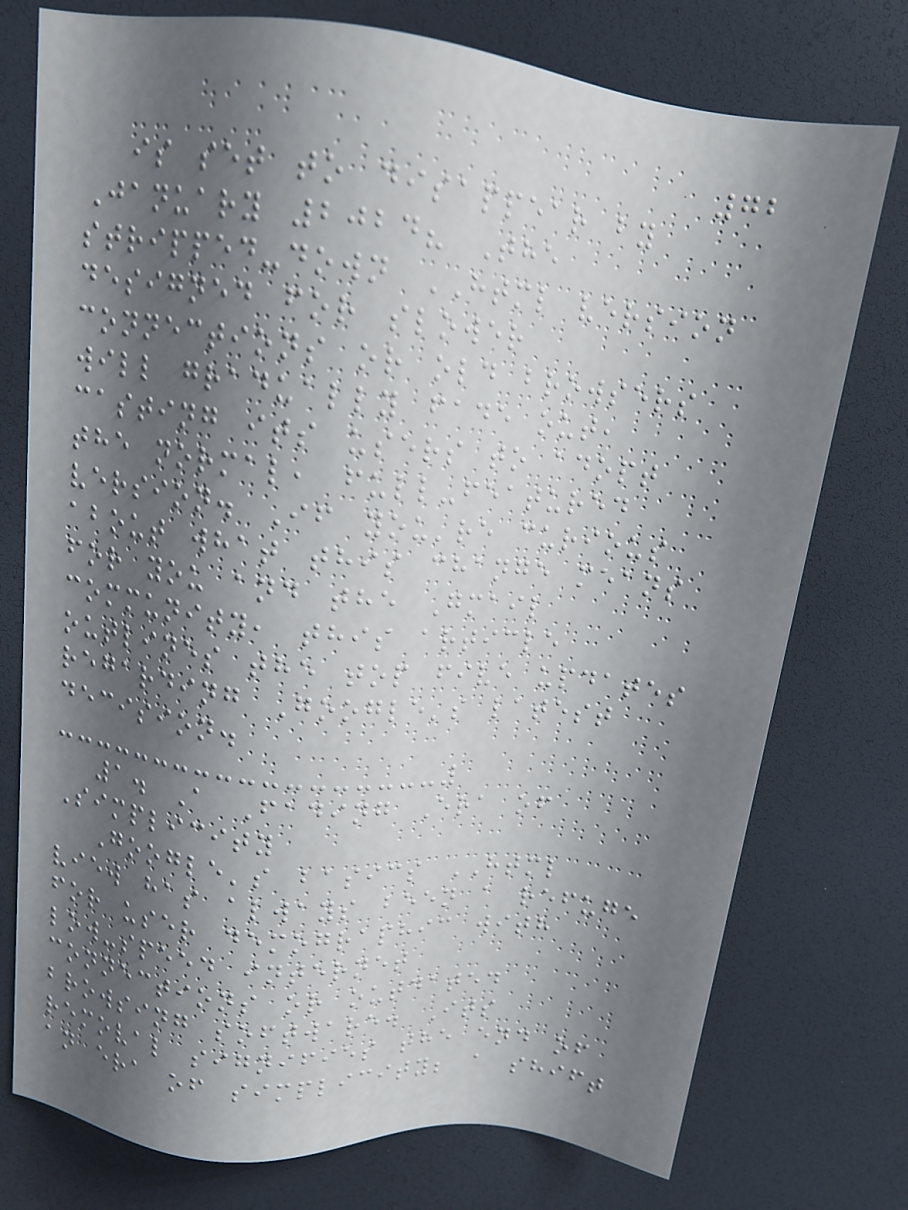72
is set to disappear by
January 2024? The
stripped-down HTML version
designed for slower
connections or old browsers
will gradually fade out,
casting its users to adopt
the normal, full-featured
version. If you're curious
about what this change means
for you and the Gmail
community, this article
outlines the top five updates
regarding Google's latest
decision.
1. A Fading Era of
Simplicity
Google's basics HTML
view has always been a refuge
for user demographic with
low-speed internet
connections or outdated
browsing software. Its
removal signifies the end of
an era of simplicity; a shift
